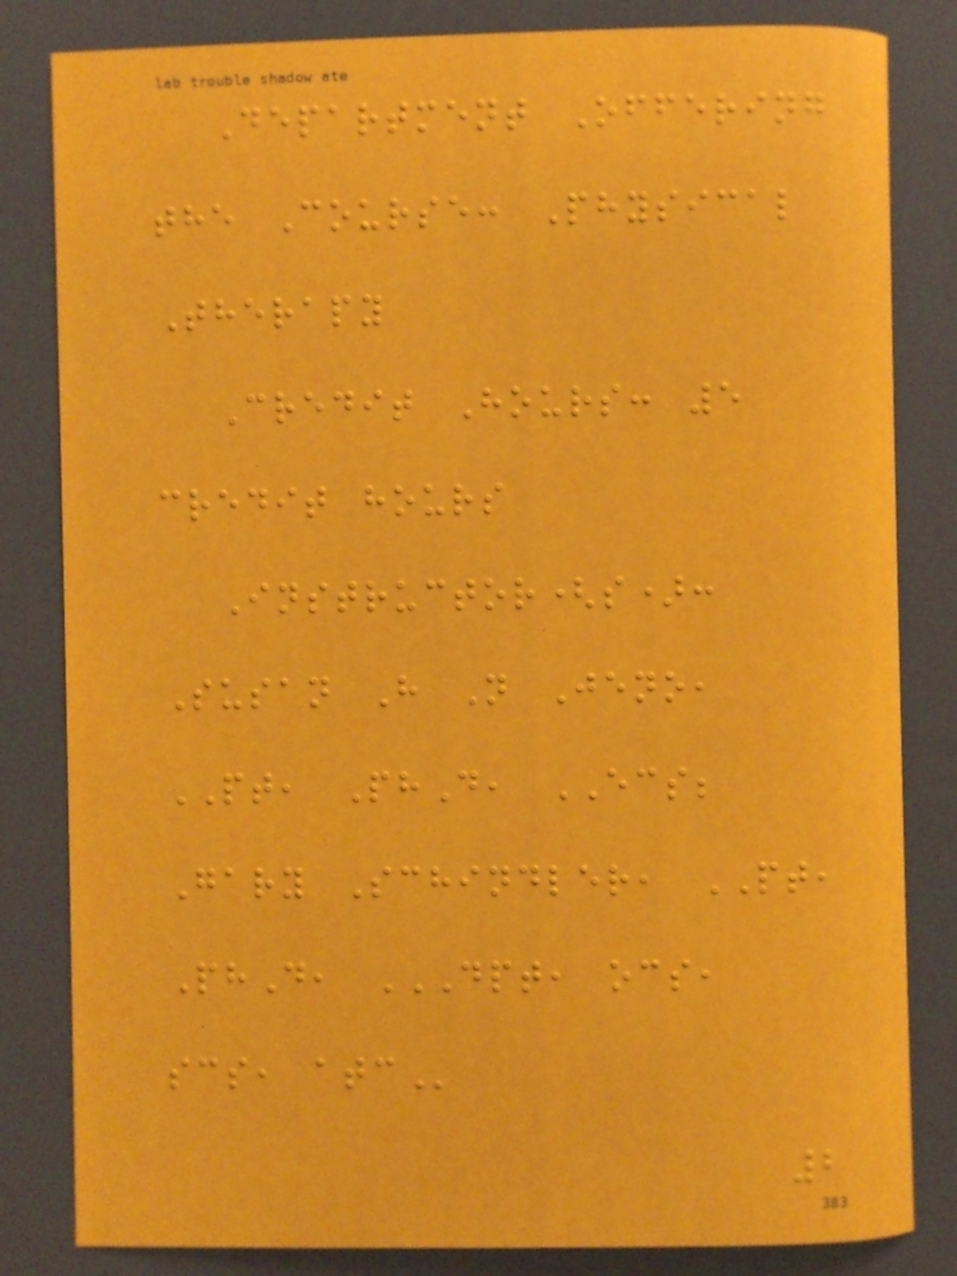Department Offering
the Course: Physical
Therapy
Credit Hours: 5
credit hours
Instructor(s):
Susan H N Jeno,
PT, PhD, ECS;
Gary Schindler, PT,
PhD, DPT, OCS,
SCS, ATC
2
